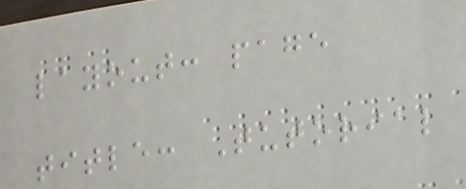layout: page
title: Tutorial
